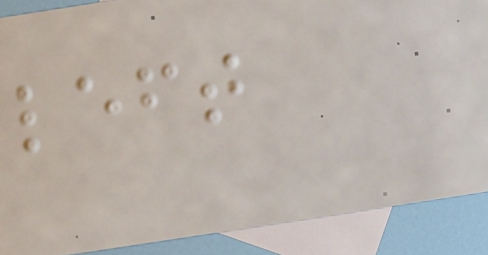left
